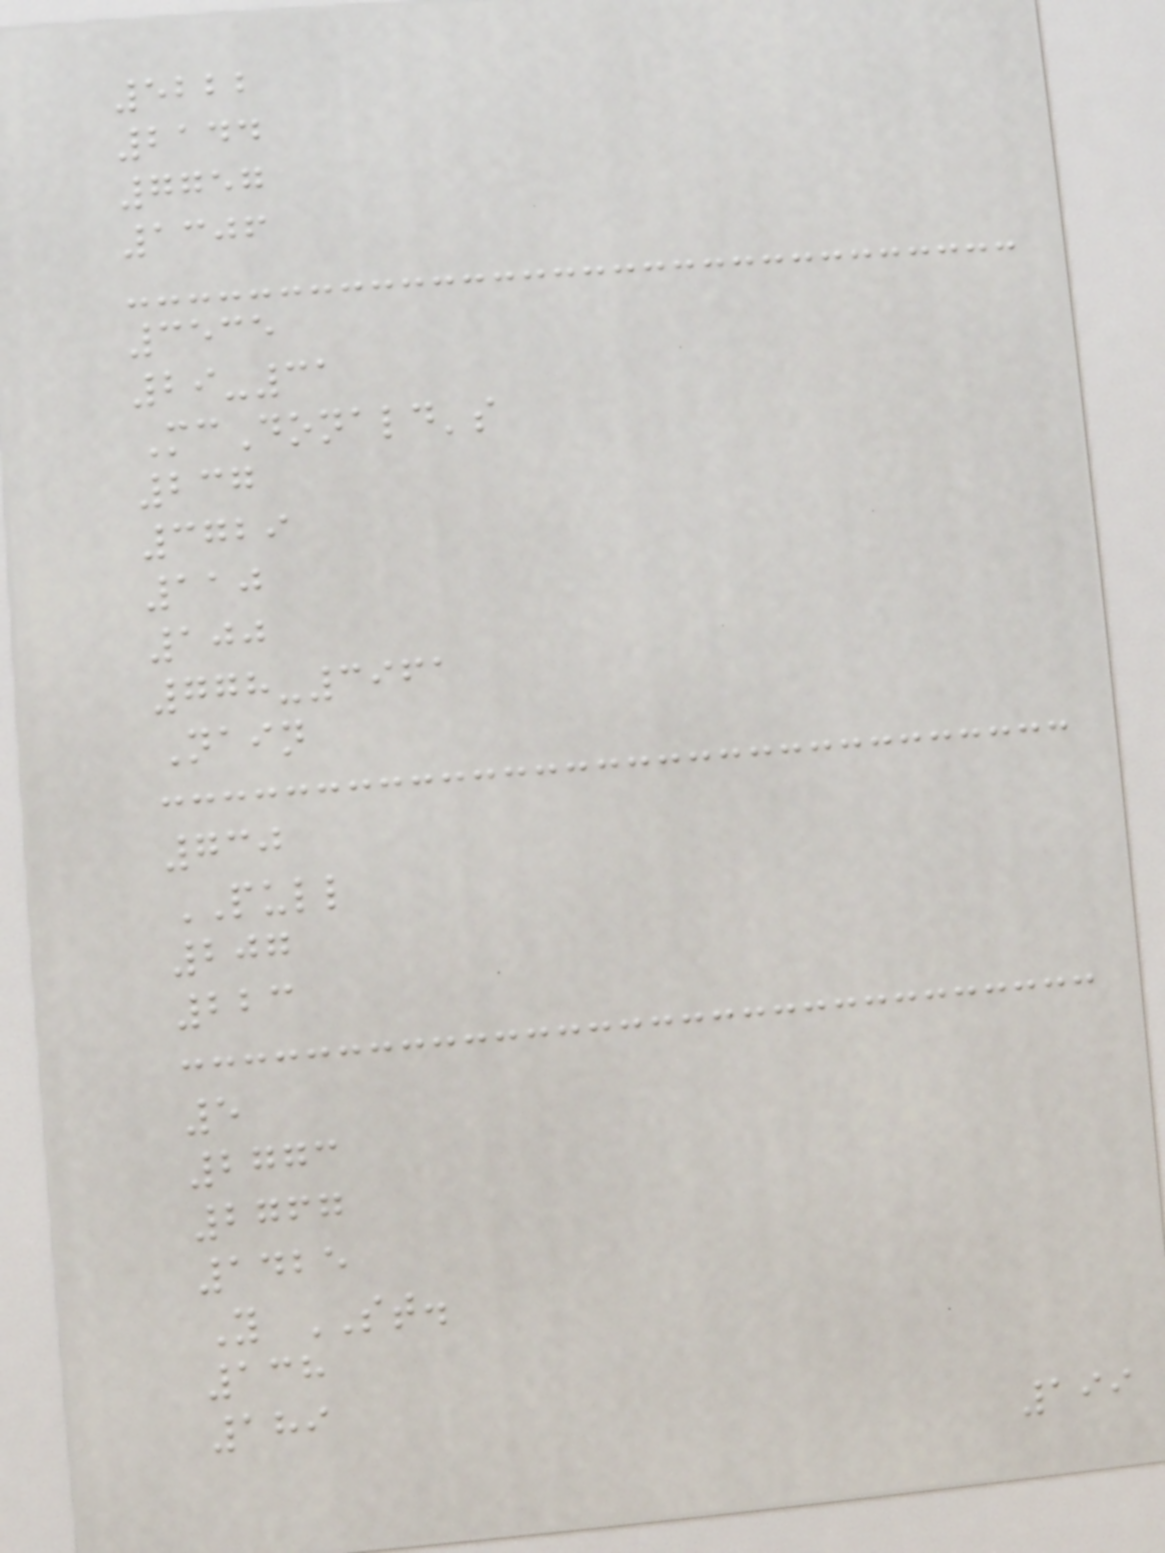5222
2144
7757
1306
3535
29-31
McDonald's
237
3729
110
100
778-3961
Nain
730
PULL
207
223
5
2773
2767
1425
Y ST.
138
189
199
